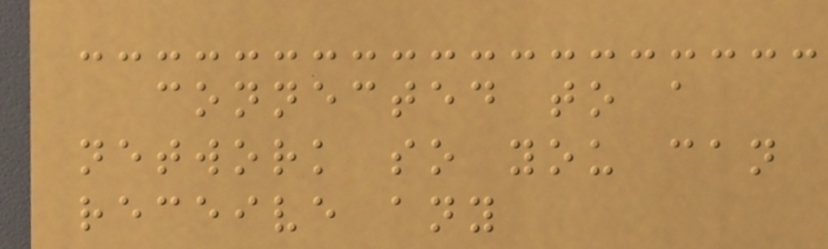connected to a
network so you can
receive any
